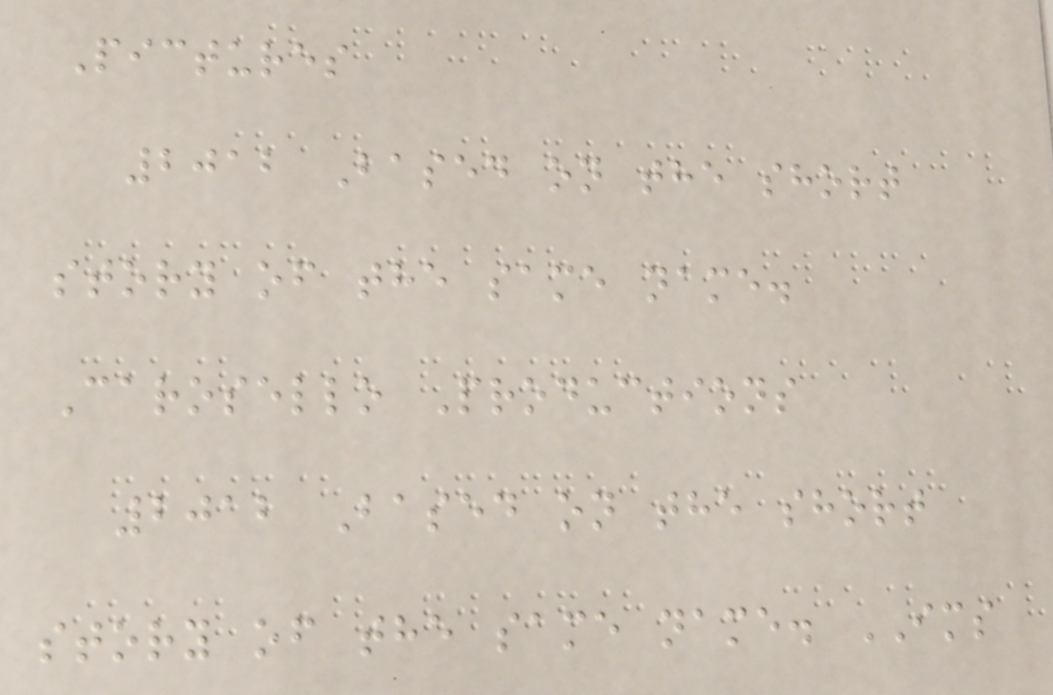Pictures
2012 Based on the short
story of the same name.
Carosello Productions
2012 Based on the short
story of the same name. IMS
